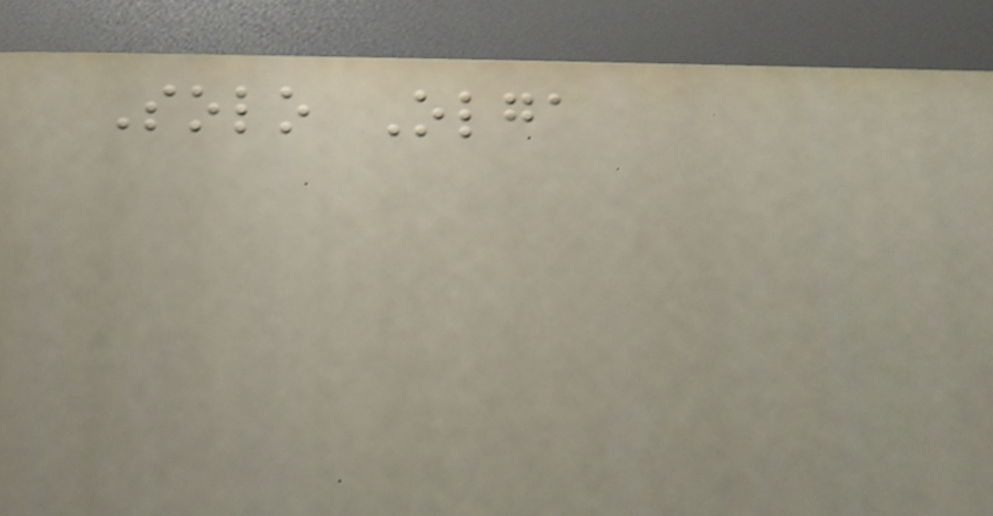Solo Olga
